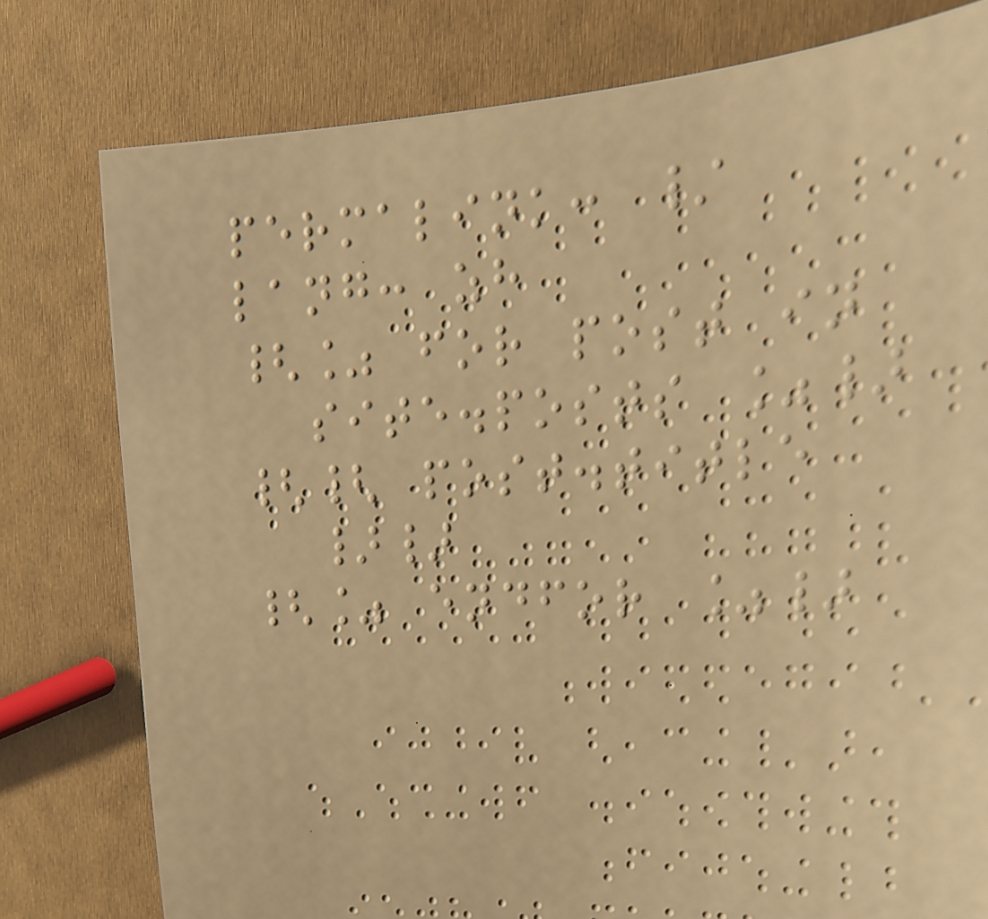permalink: /
lang: zh
{% for post in
site.posts %}
{{ post.title
}}
{% endfor %}
